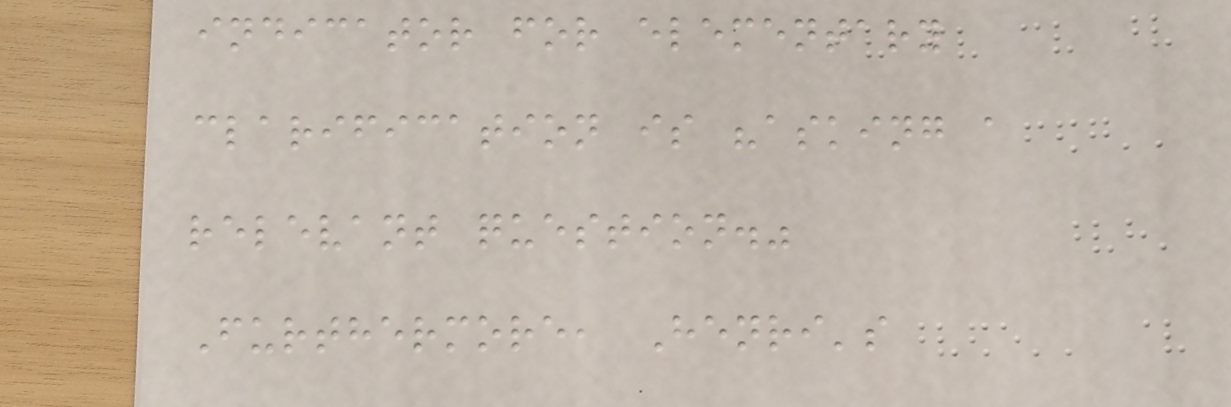indicator for elementary
clarification is "asking a
relevant question."
Furthermore, Henri's
